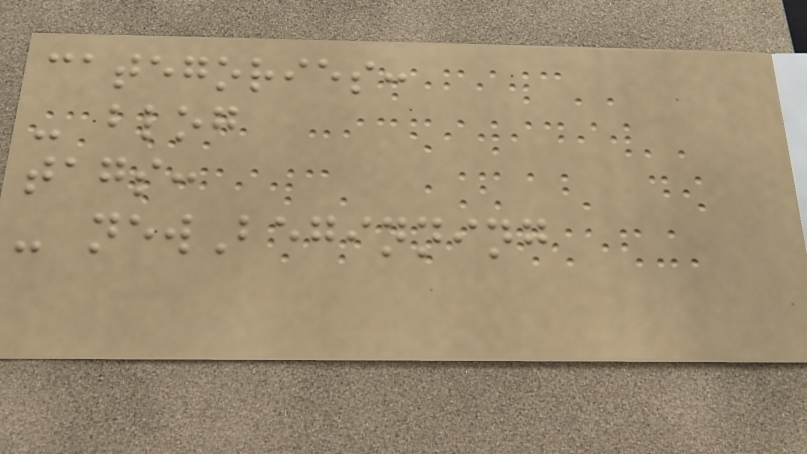categories:
- blog
tags:
- newBeginning
